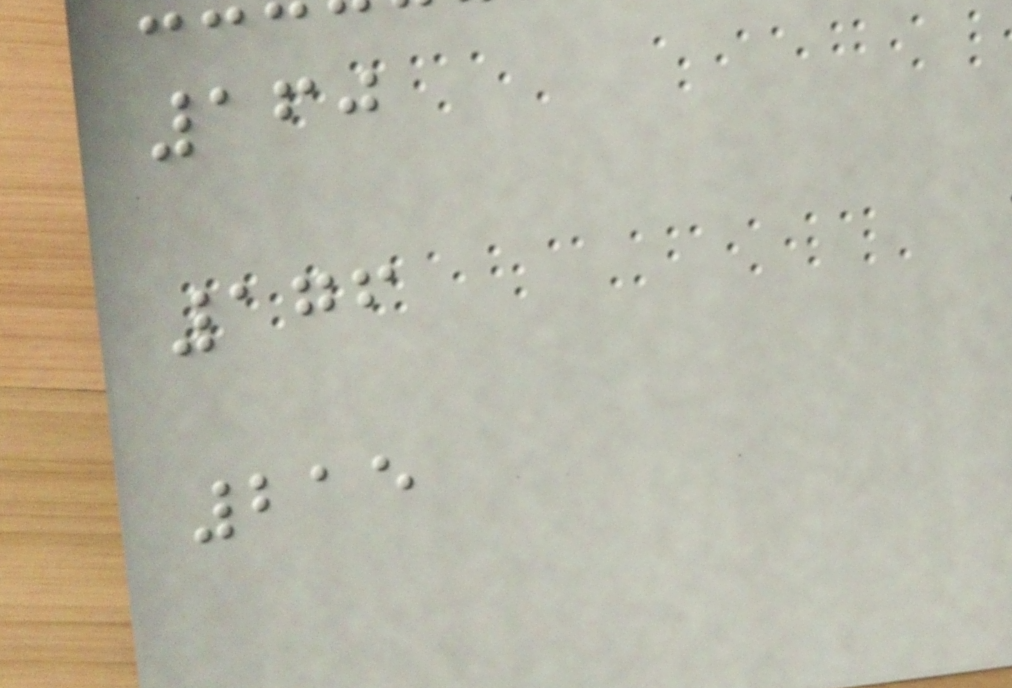160
176
215
